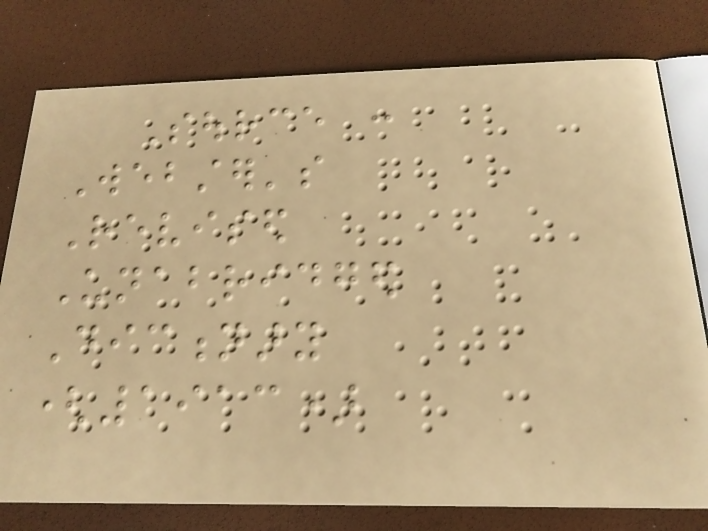Source :
Webster's
Revised
Unabridged
Dictionary
(1913)
